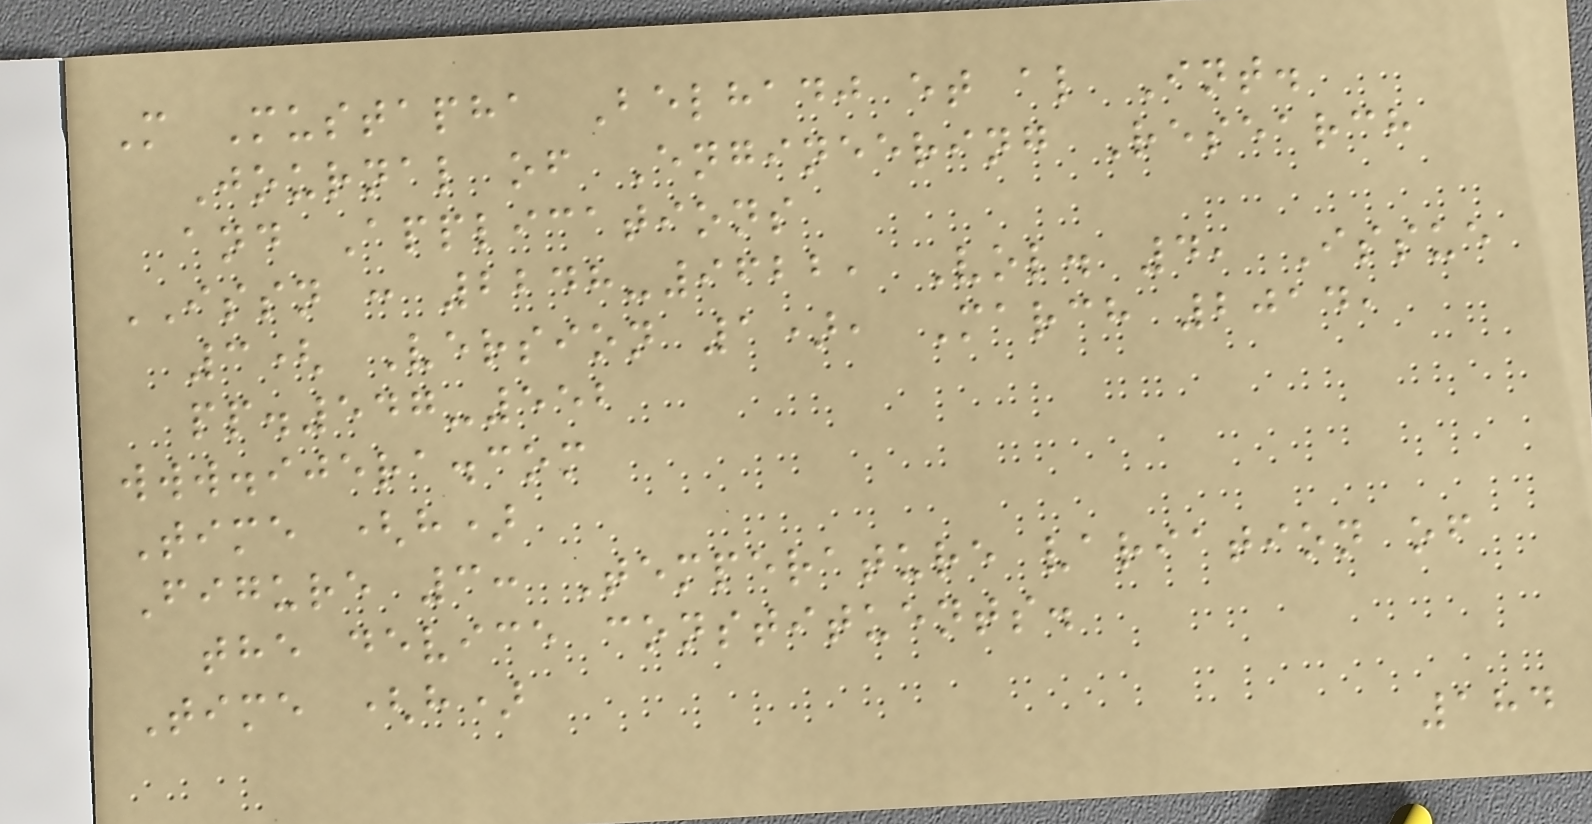M Mustapha Belhadj et al Int.
Journal of Engineering Research
and Applications
ISSN : 2248-9622, Vol. 4, Issue
3( Version 1), March 2014,
pp.547-552
www.ijera.com
Time (h)
Figure 3: Temperature variation of
the device constituents.
Time (h)
184
